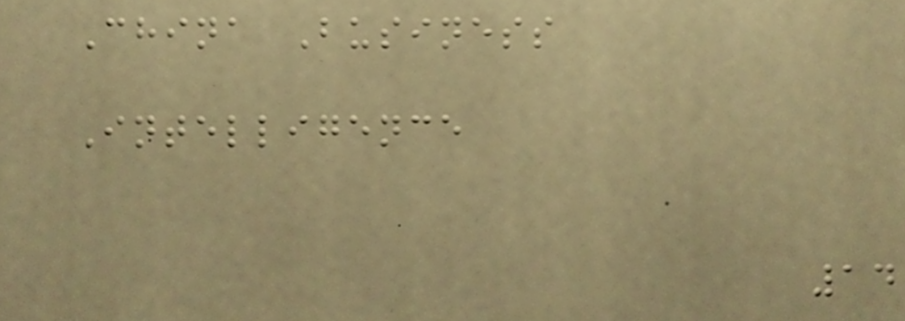China Business
Intelligence
14
